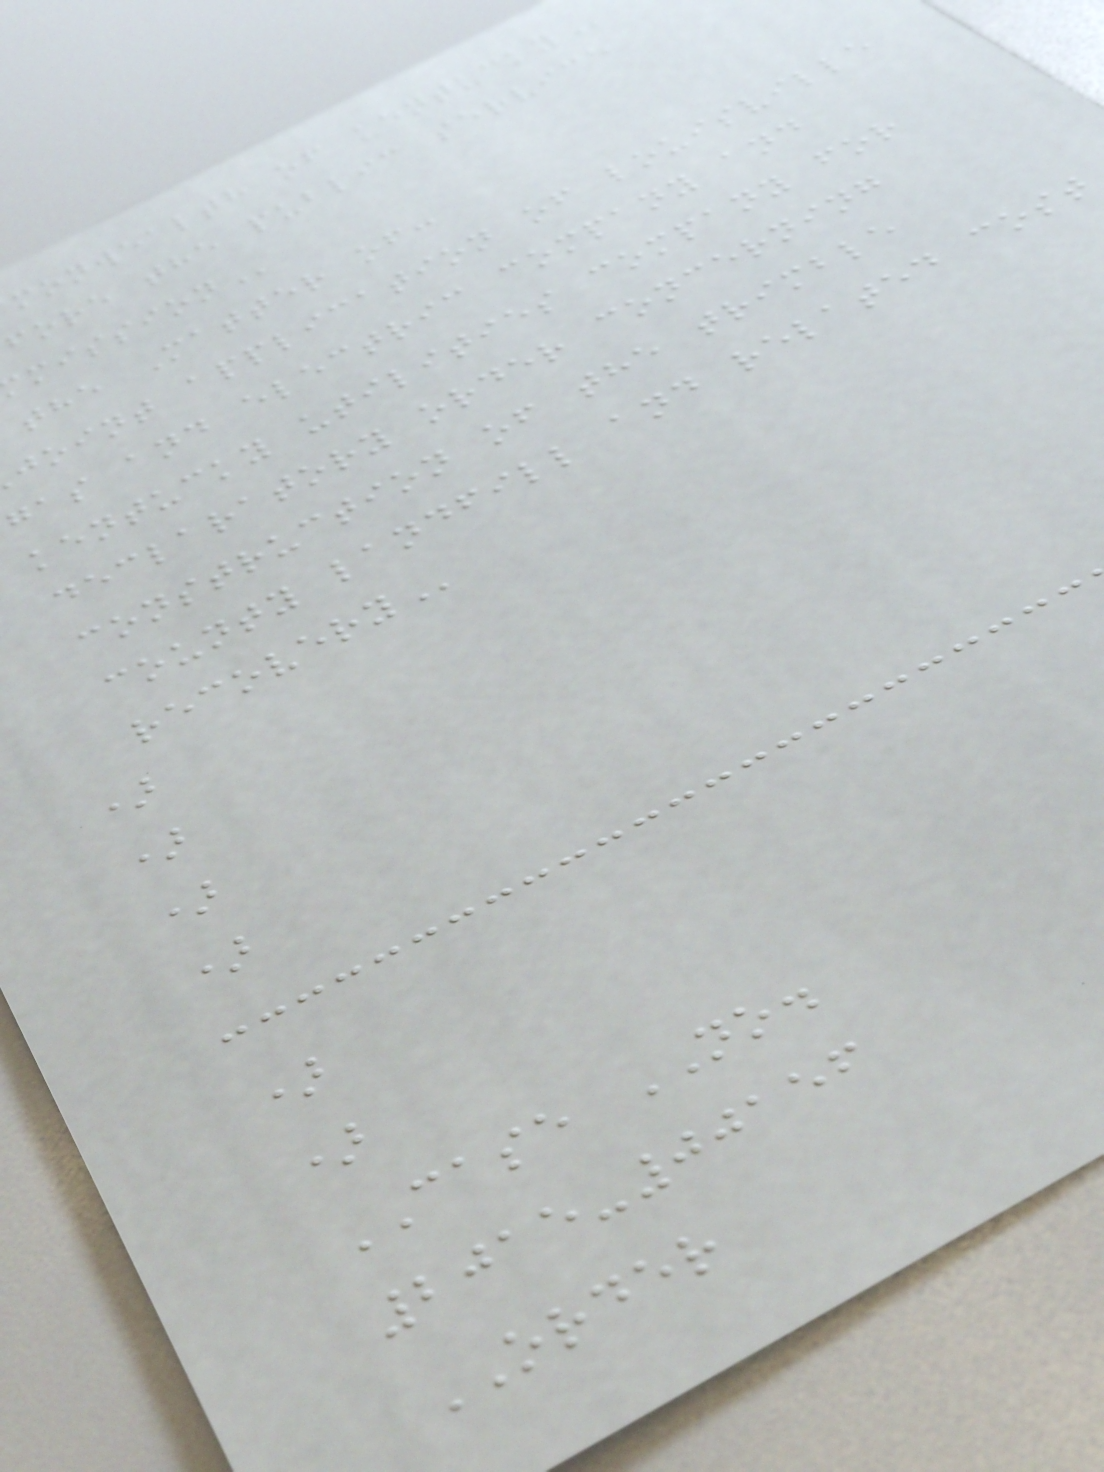monwealth of
fore the public service
the Matter of:
joint application of louisville
gas and electric company and
kentucky utilities company for
declaratory order concerning
construction of the trimble
county landfill and related cost
)
)
)
)
)
)
CASE NO.
2015-00156
ORDER
